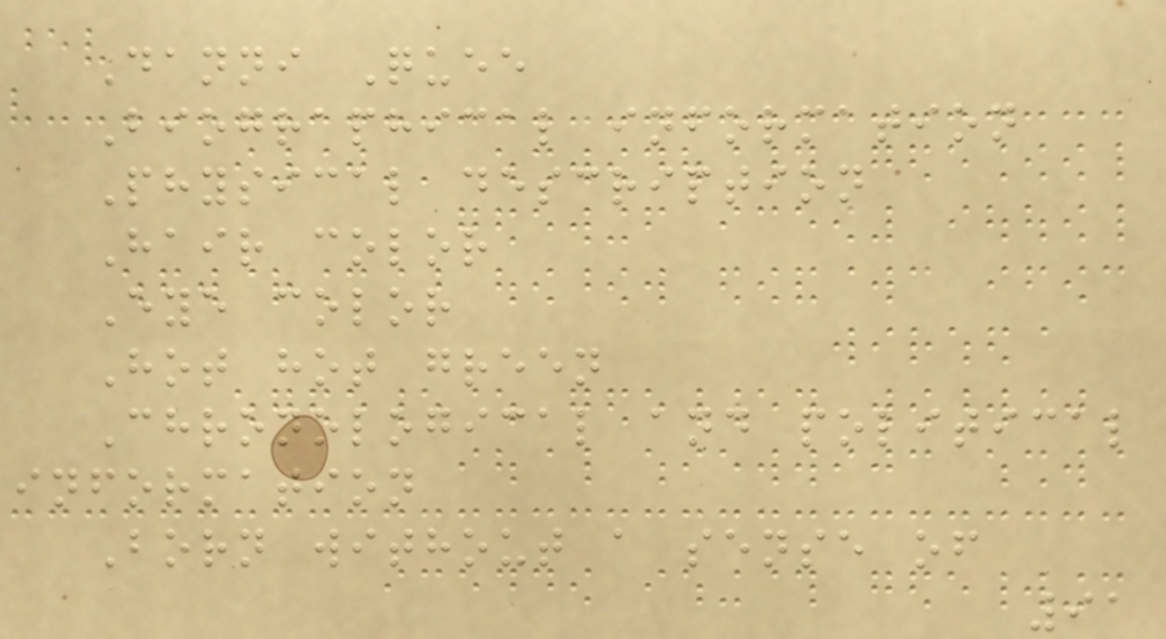Danni Quee
Biographical information
Physical description
Hair color
Eye color
Hot hot green
Chronological and political
information
Born without a sense of
91
